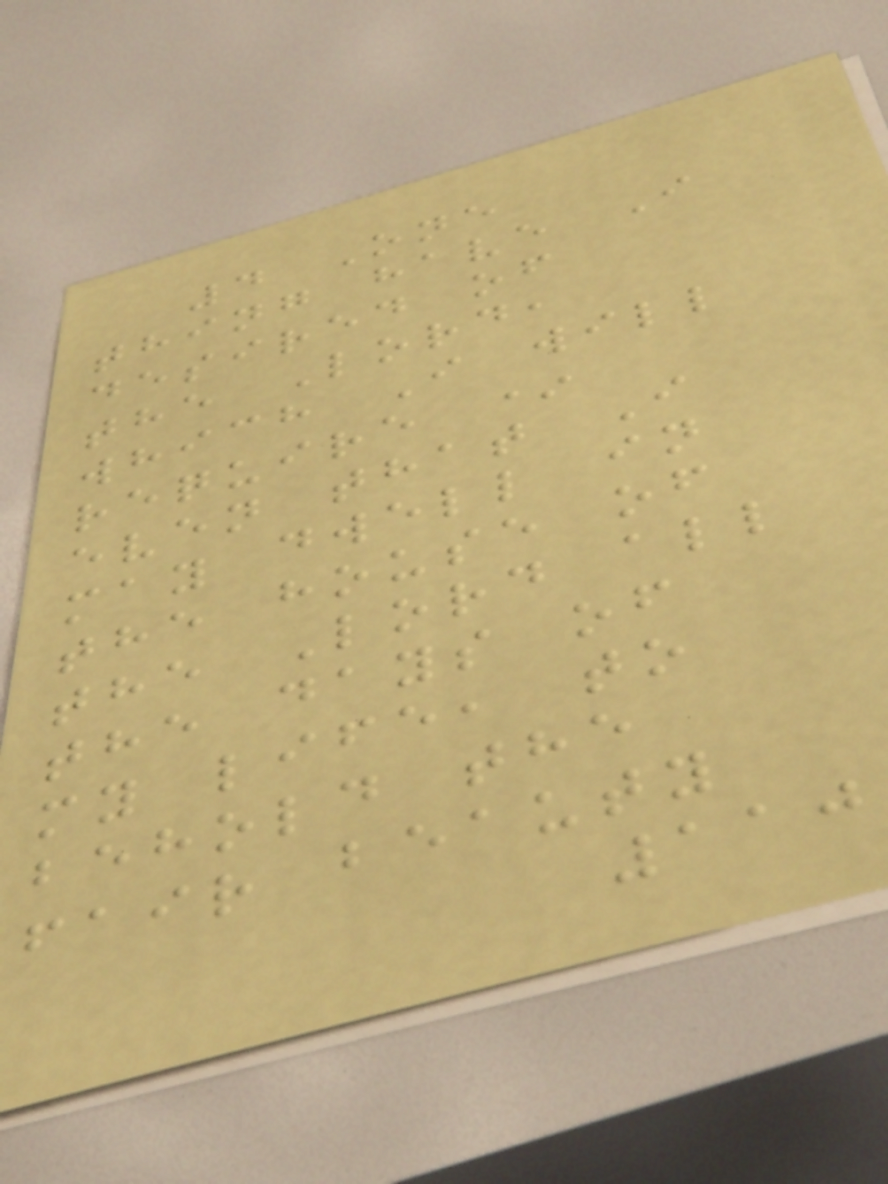4 One
thing have I
desired of
the Lord,
which I will
require *
even that I
may dwell in
the house of
the Lord all
the days of
my life, to
behold the
fair beauty
110
